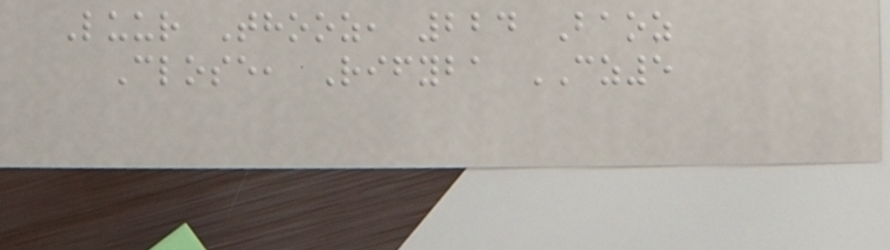Luur Thooz, 224 Baoz
Close, Rifyba CZ5
